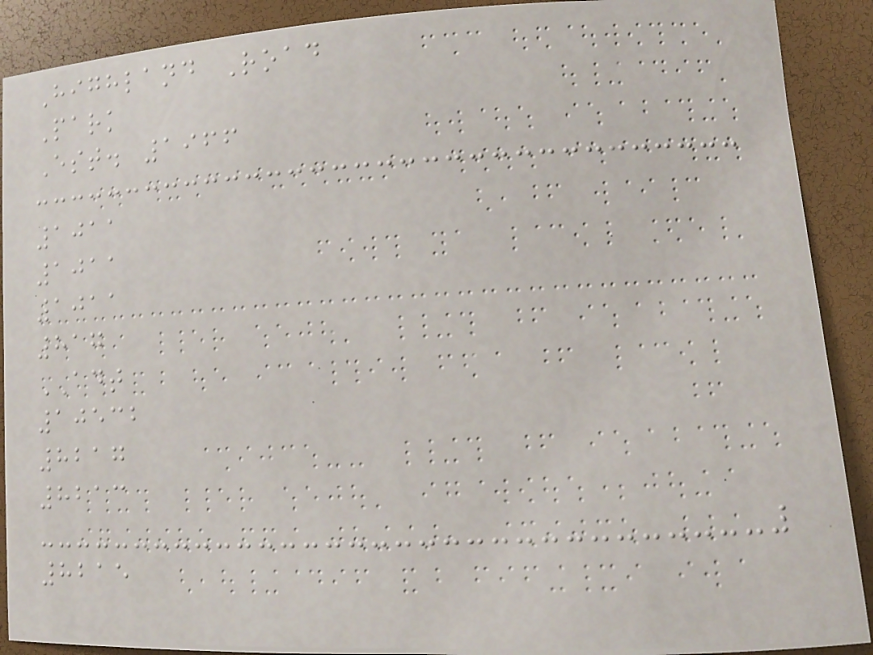Highland Road
Park
Est. 1966
1011
1011
1011
817
ADT
10532
8217
8213
8215
